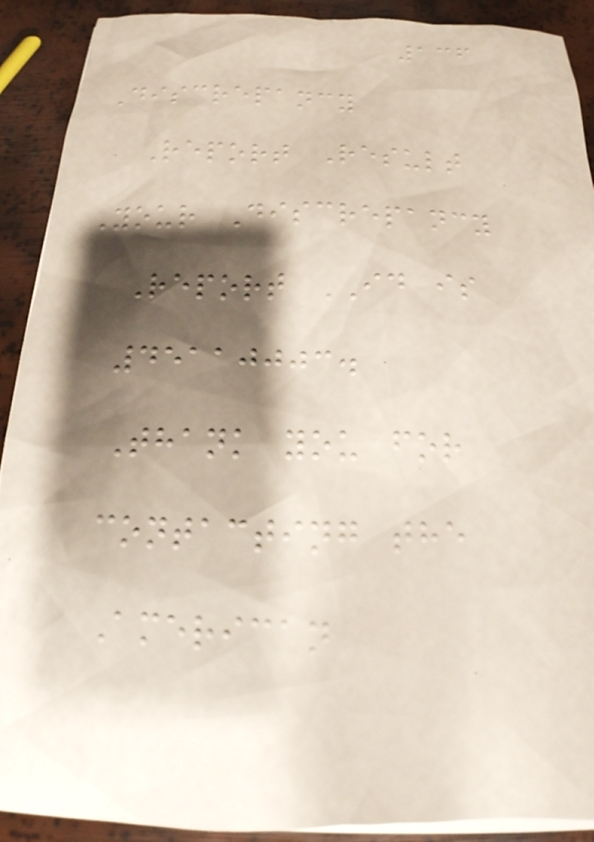136
Discrepancy
Report Result
Your Discrepancy
Report ID is
45110003.
Thank you for
contacting the
American
